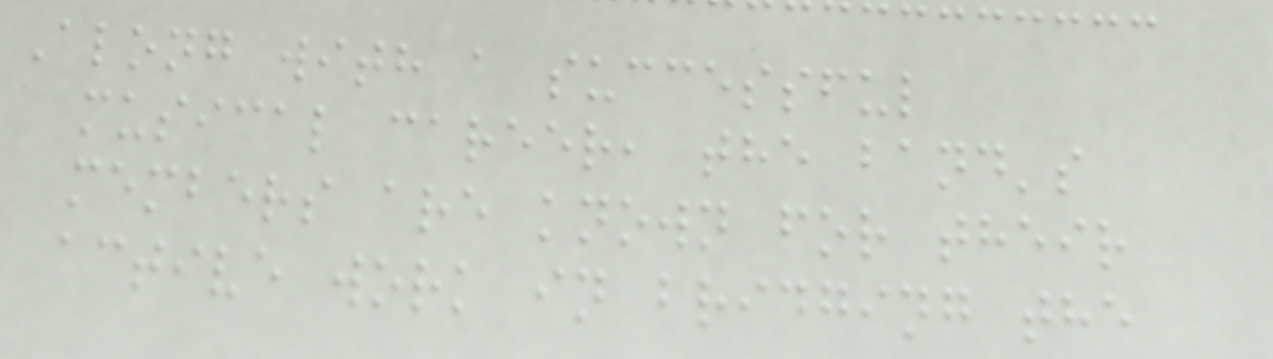Along with a successful
musical career, the band's
members are known for their
active work in bridging the
